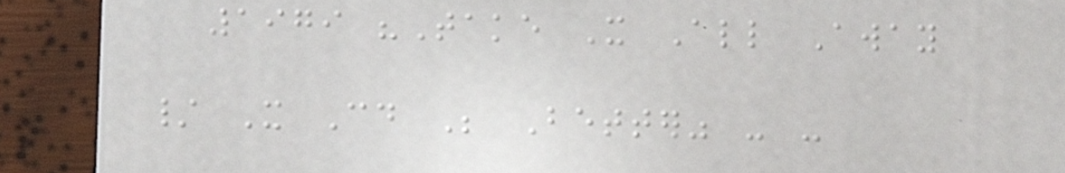1979 "Take It All Away
/ It Could Be Better" - -
